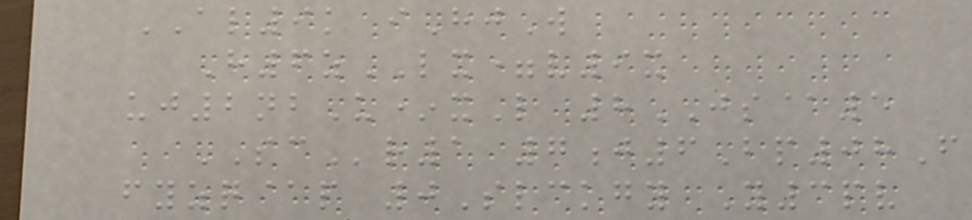AL9k iHjW
H6zLX=v9x
uj2nbU*xL 8JS@5
SCr1 7j6Bp08F
fyzq@p 0Slckgy Y3pv
